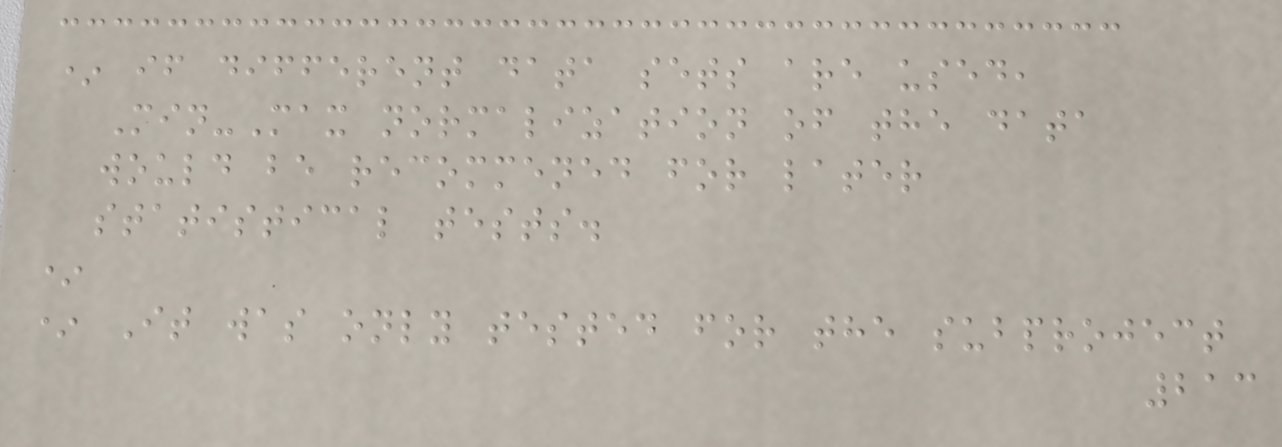* if different data sets are used,
Min-Max normalization of the data
would be recommened for later
statistical tests.
*
* It was only tested for the subproject
213
